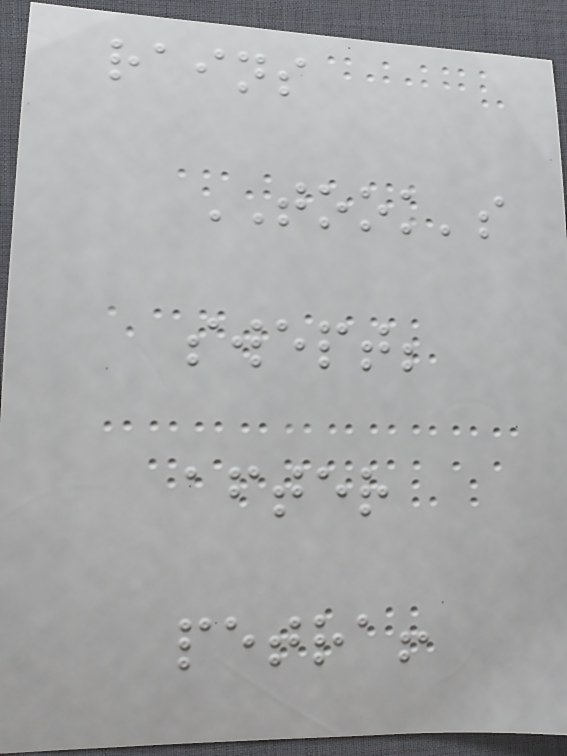rains
TOOK's
swept;
after
petra!
